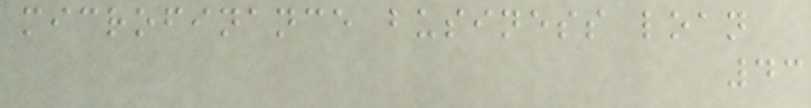microfinance business loan
43
